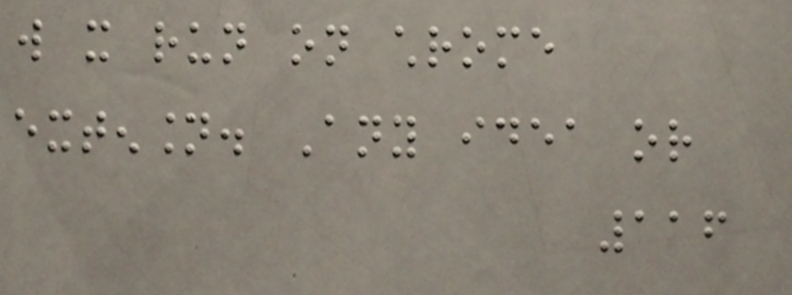will it run on chrome
extension. Any idea or
116
